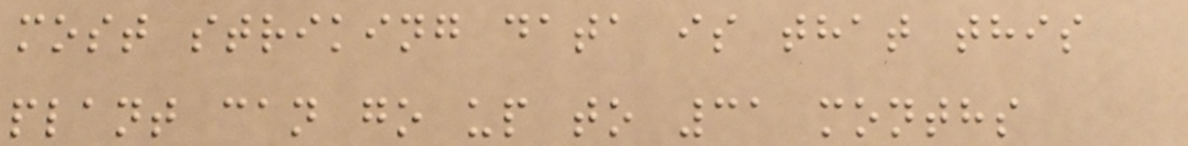most striking data is that this
plant can go up to 31 months
